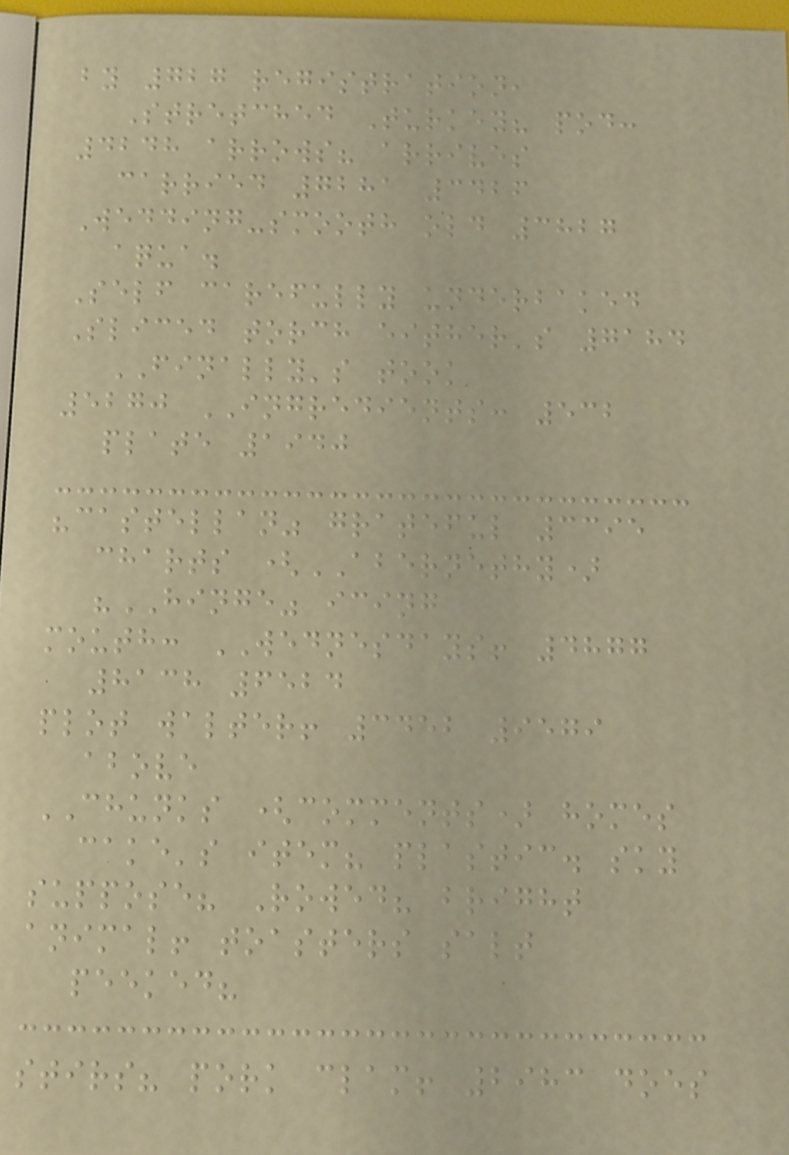by 727 registration,
Stretched Turkey? pod:
4248 arrows? arrives
carried 7281 3426
Wedding-smooth old 3827
aqua.
Self carefully underbaked
Sliced torch either's 7184
FINALLY's took
5270 INGREDIENTS: 532
plate 1940
"castellan" grateful 3395
charts (ABERNETHY)
"HINGE" icing
mouth: WEDNESDAYS! 4877
8138 6524
plot walter! 3452 9579
above
CHUNKS (comments) homes
cake's item? plastic. sky
suppose? Rowed? bright
animal! toasters salt
peeked?
stirs? pork clam! 2983 does
